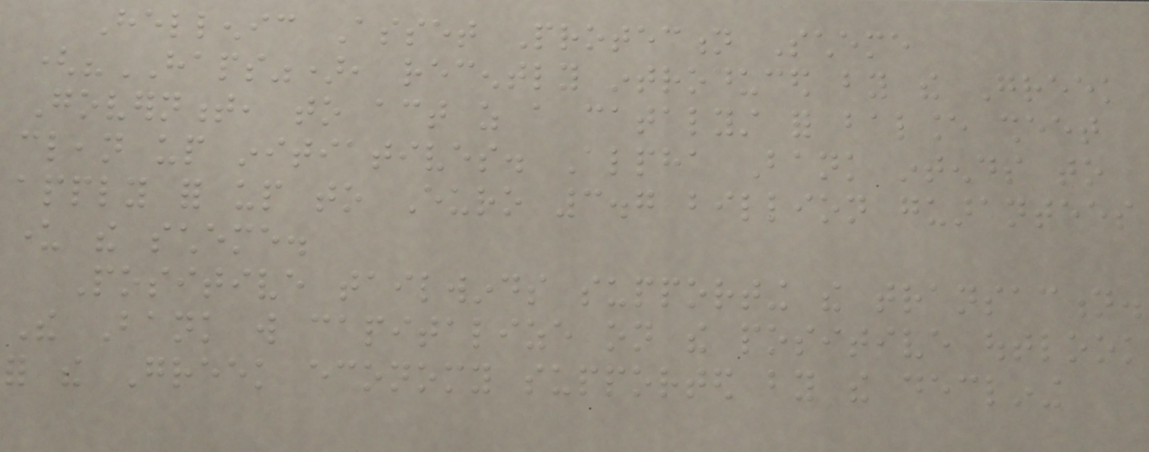Hellenic Asset Protection Scheme
("HAPS"), recently introduced by the Greek
Government, to act as a catalyst for balance sheet
clean up initiatives. Alpha Bank intends to
apply for up to Euro 3.7 billion guarantees
under the scheme.
Positive tailwinds supporting the transaction.
The Bank will capitalize on the positive outlook
for the Greek economy supported by the declining
